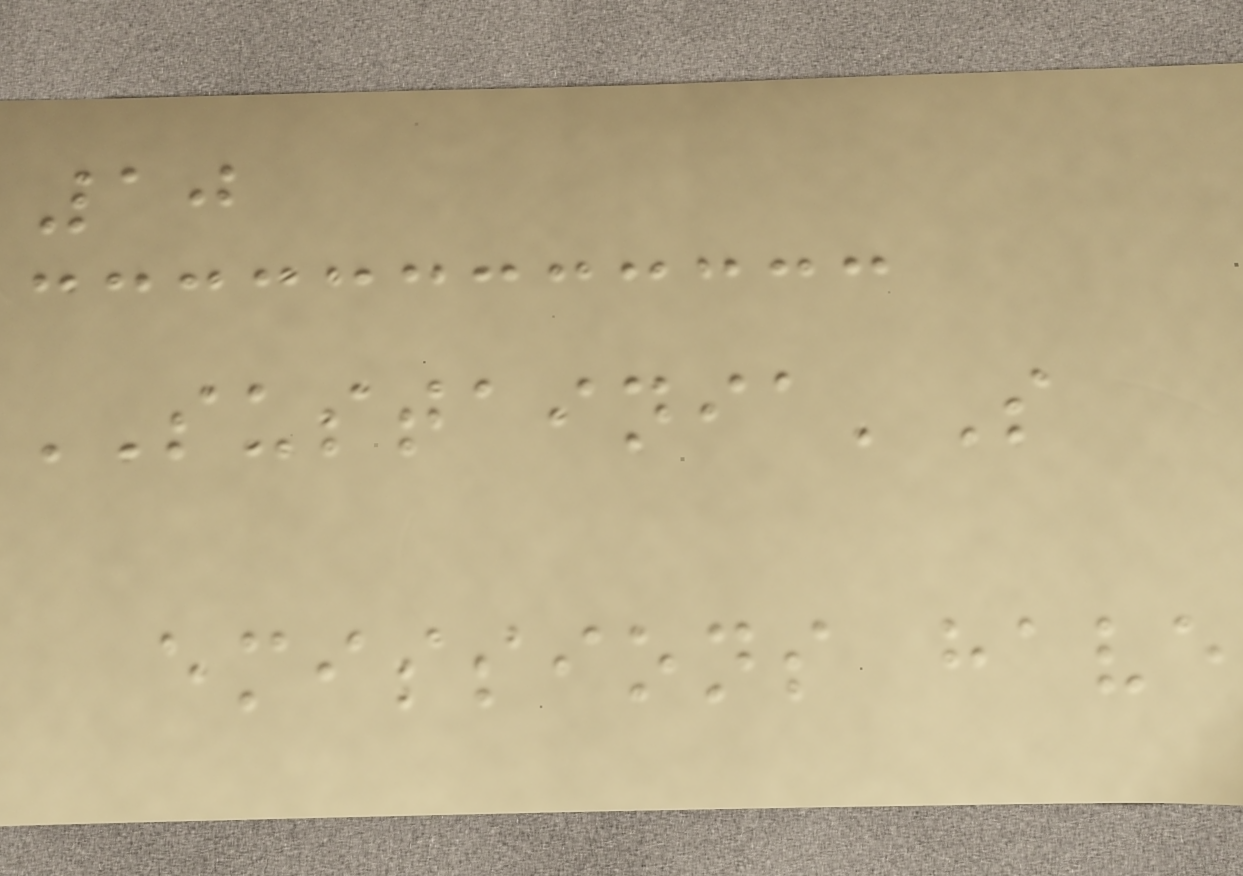10
SUSTAINIA'S
emissions have
